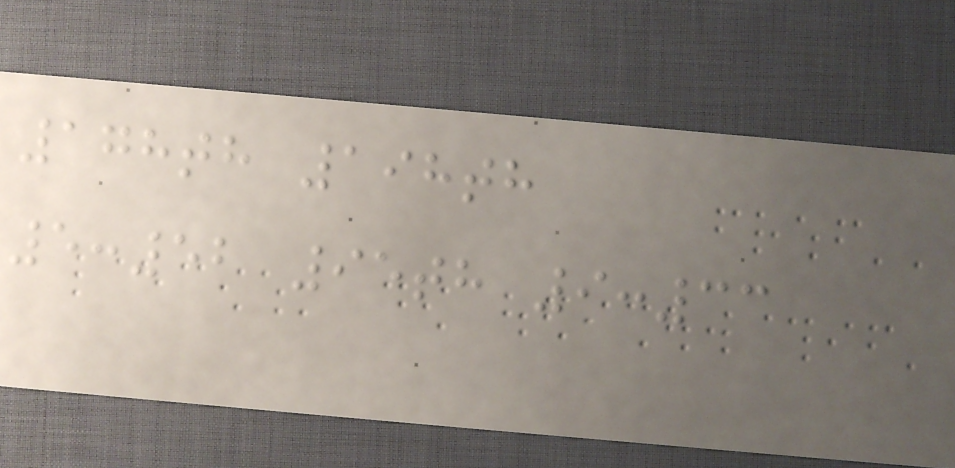178th 198th
5:52 95th 9:33
